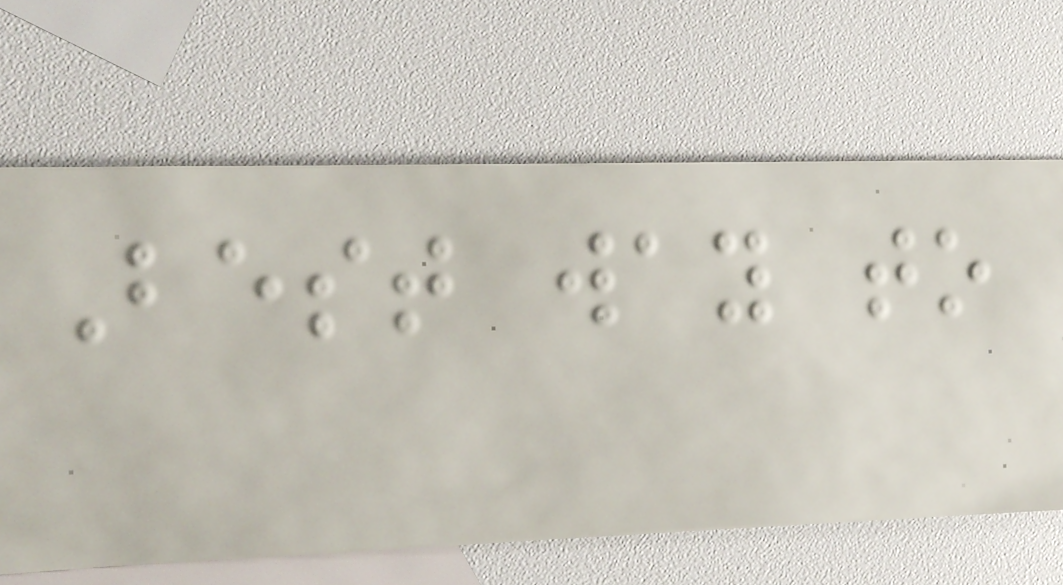Best way to
